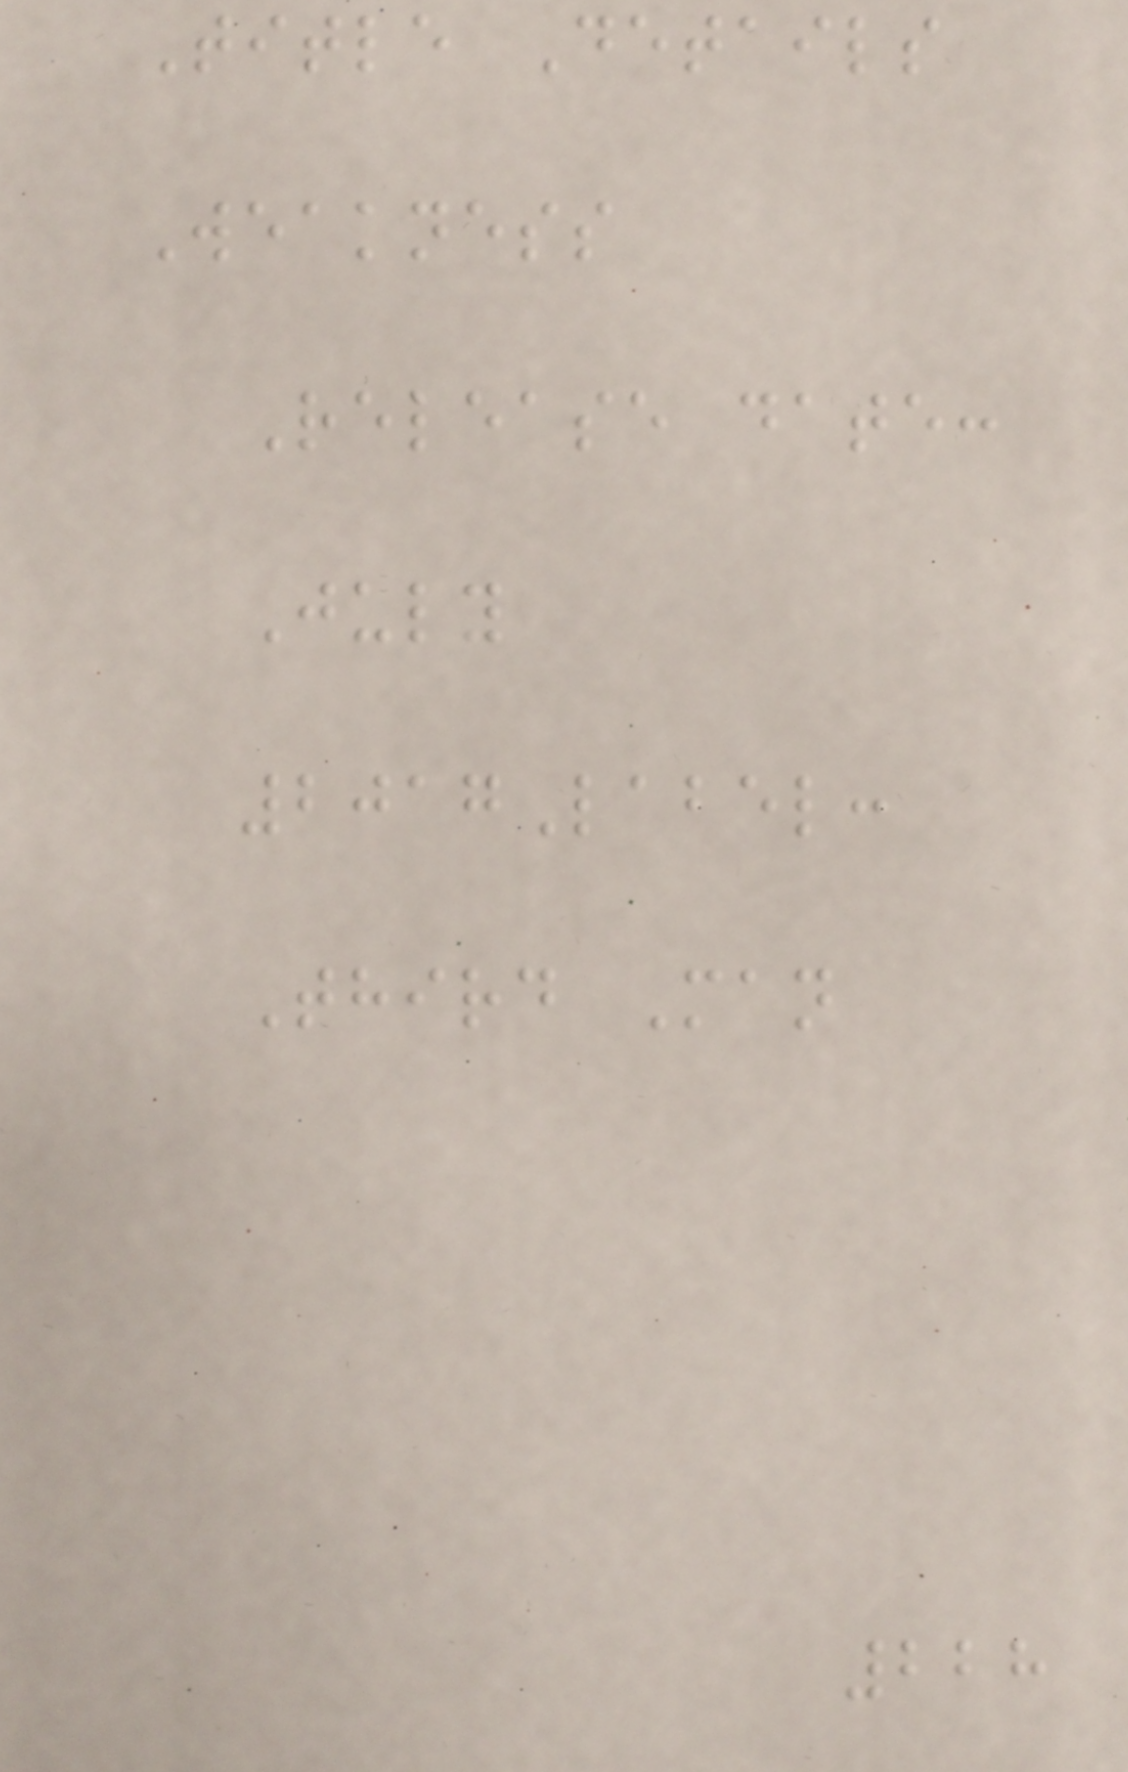Title Details
Weakness
Release date:
July
2017Label:
Third Man
228
